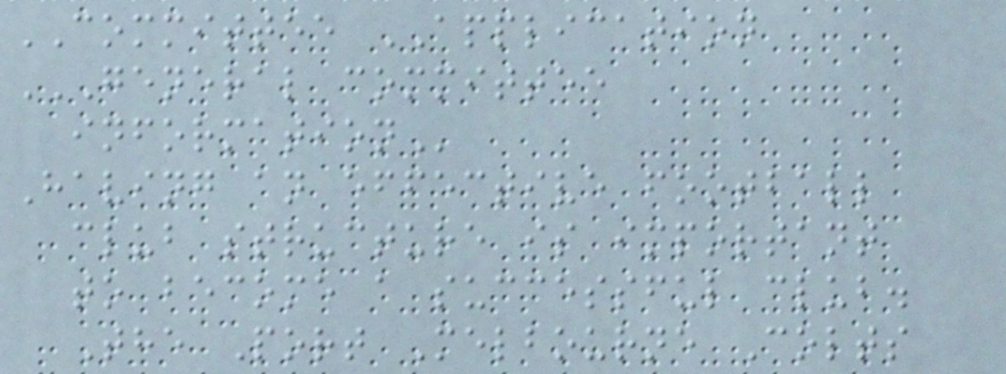COMMITTEE APPLICATION
GENERAL COMMITTEE
INFORMATION
Having an effective football
club structure is important
to become a successful club.
The Port Melbourne Colts
